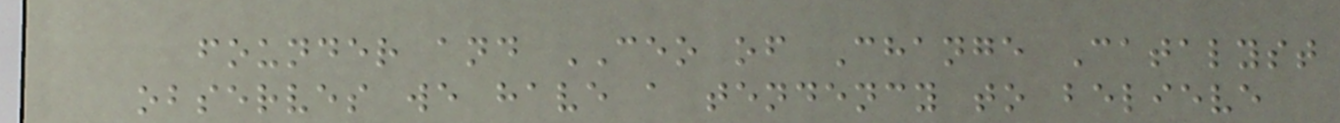founder and CEO of Change Catalyst
observes we have a tendency to believe
